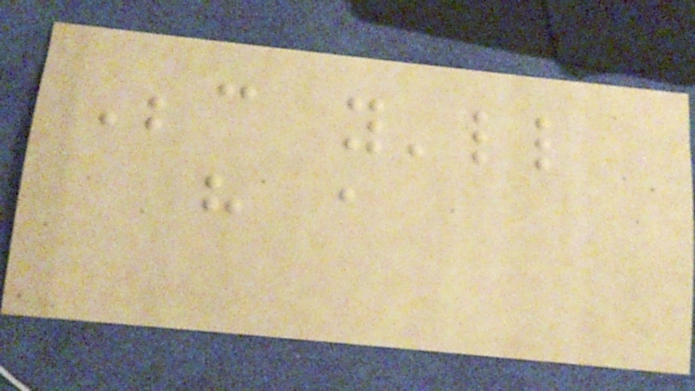Because you'll
have a
